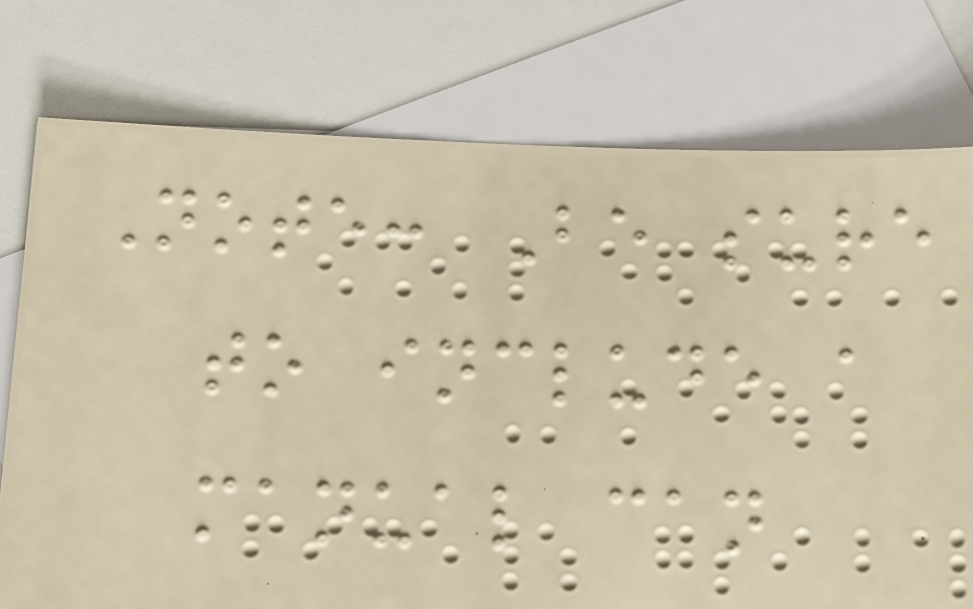Note: Be sure
to include a
manual can
